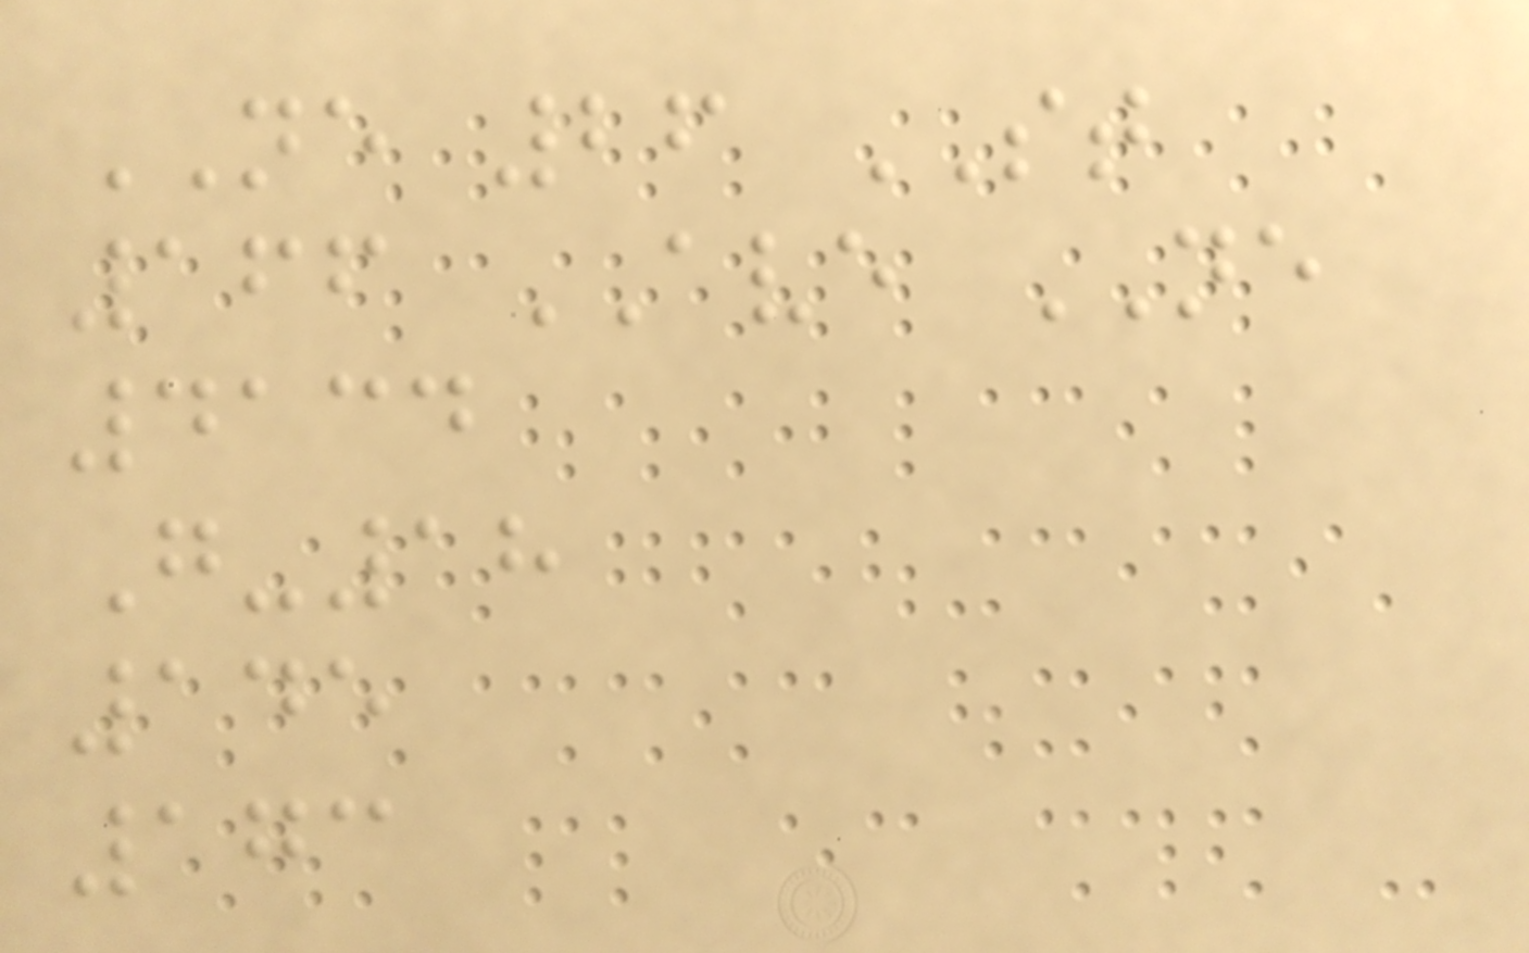NE 26 ST
166 AVE NE
4134
G-18
145
173
